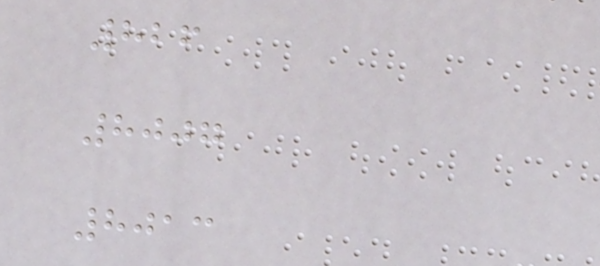826
8007
8013
